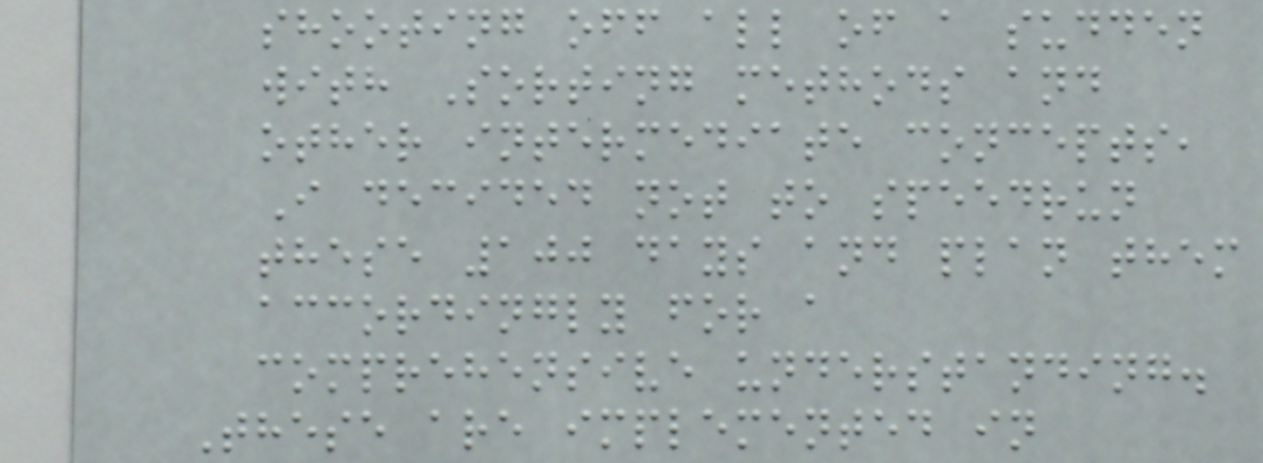shooting off all of a sudden
with Sorting methods and
other intermediate concepts,
I decided not to speedrun
these 100 days and plan them
accordingly for a
comprehensive understanding.
These are implemented in
